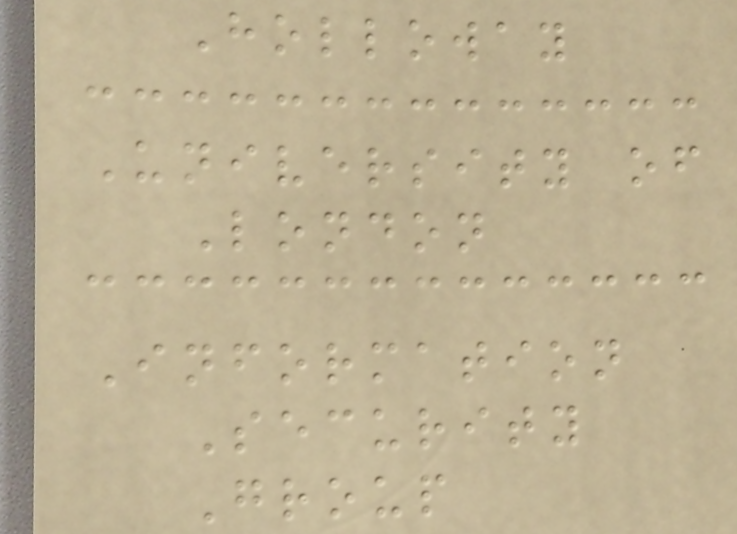Holloway
University of
London
Information
Security
Group
